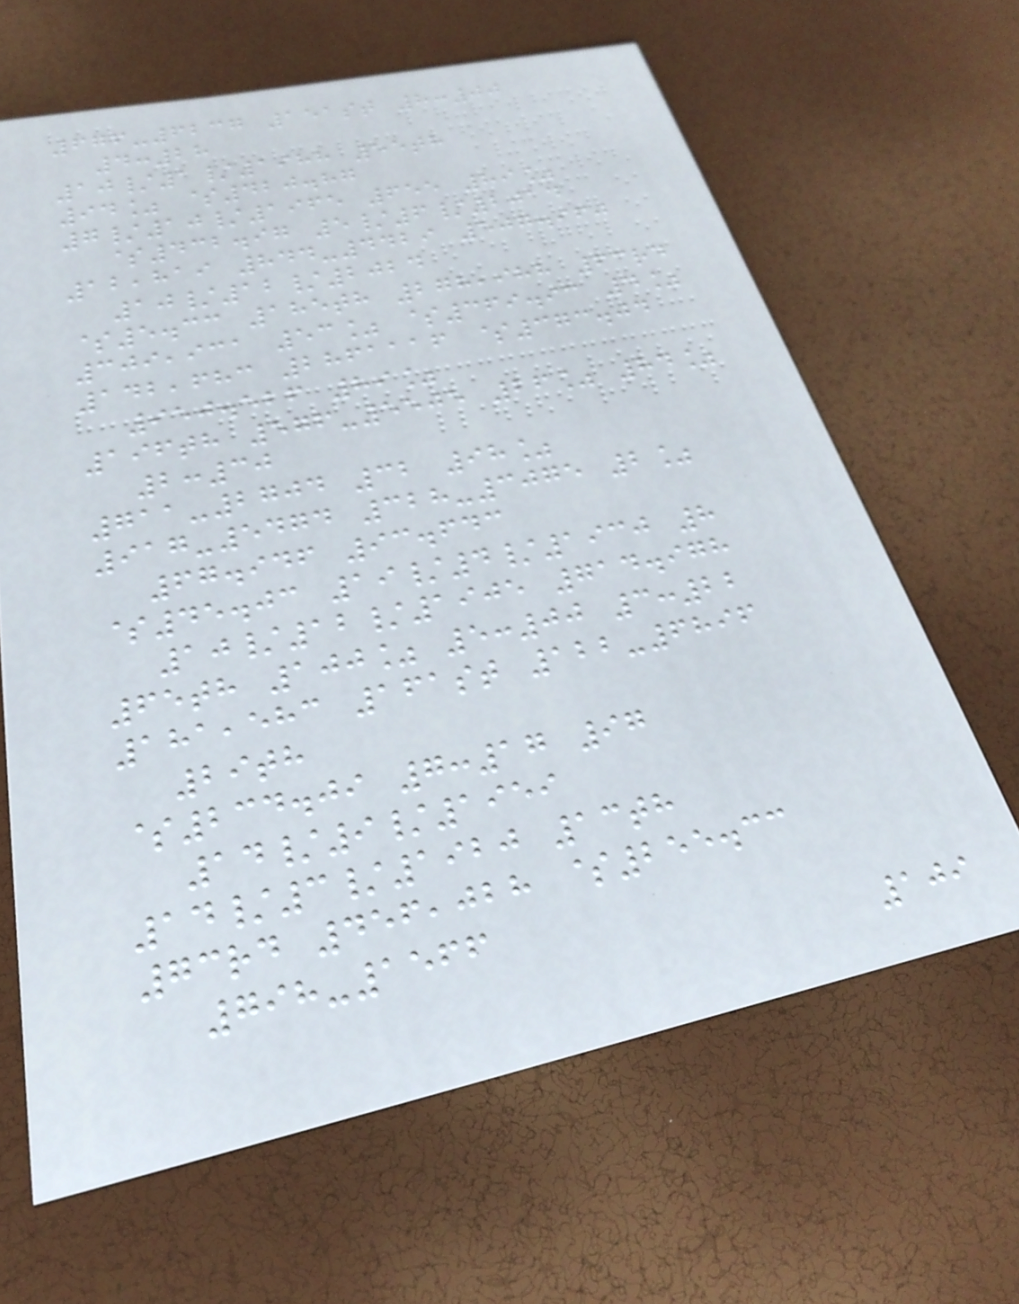676-6237 151st 8:00
4:28
10/1/1988 55th
94% $420.87
7/10/1965 655 89%
$432.97 5/6/2014
12,819 844-4429 507.960
10/12/2024
$5.33 185th 278,988 63rd
309,931 53% $369.93 4%
142,683 2861116 $373.04
950.526 89%
196th 576-5505 26% 84%
2:30
711-2704 32 98%
917-5474 328-3075 2%
67.946 93.643
$45.03 19/4/1930 8
10/12/1905 714.978
65th 100% 5:00 3:22
181,583 161st 122-6896
29th
$234.09 7:17 97
14/9/1959
14/3/1920 13th
73rd 456,028 $255.33
798-1566
109
